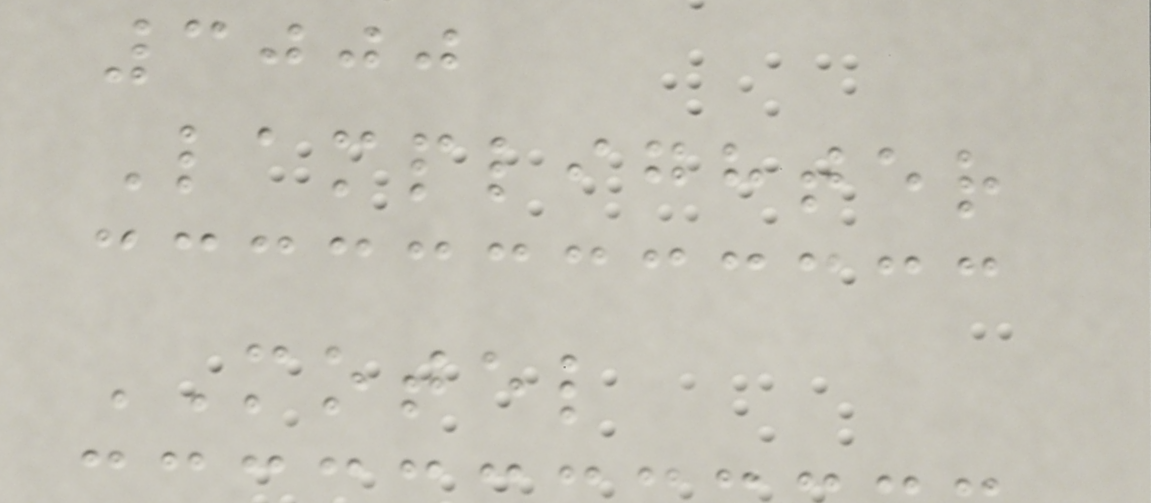3000
Lamplighter
MOTEL
